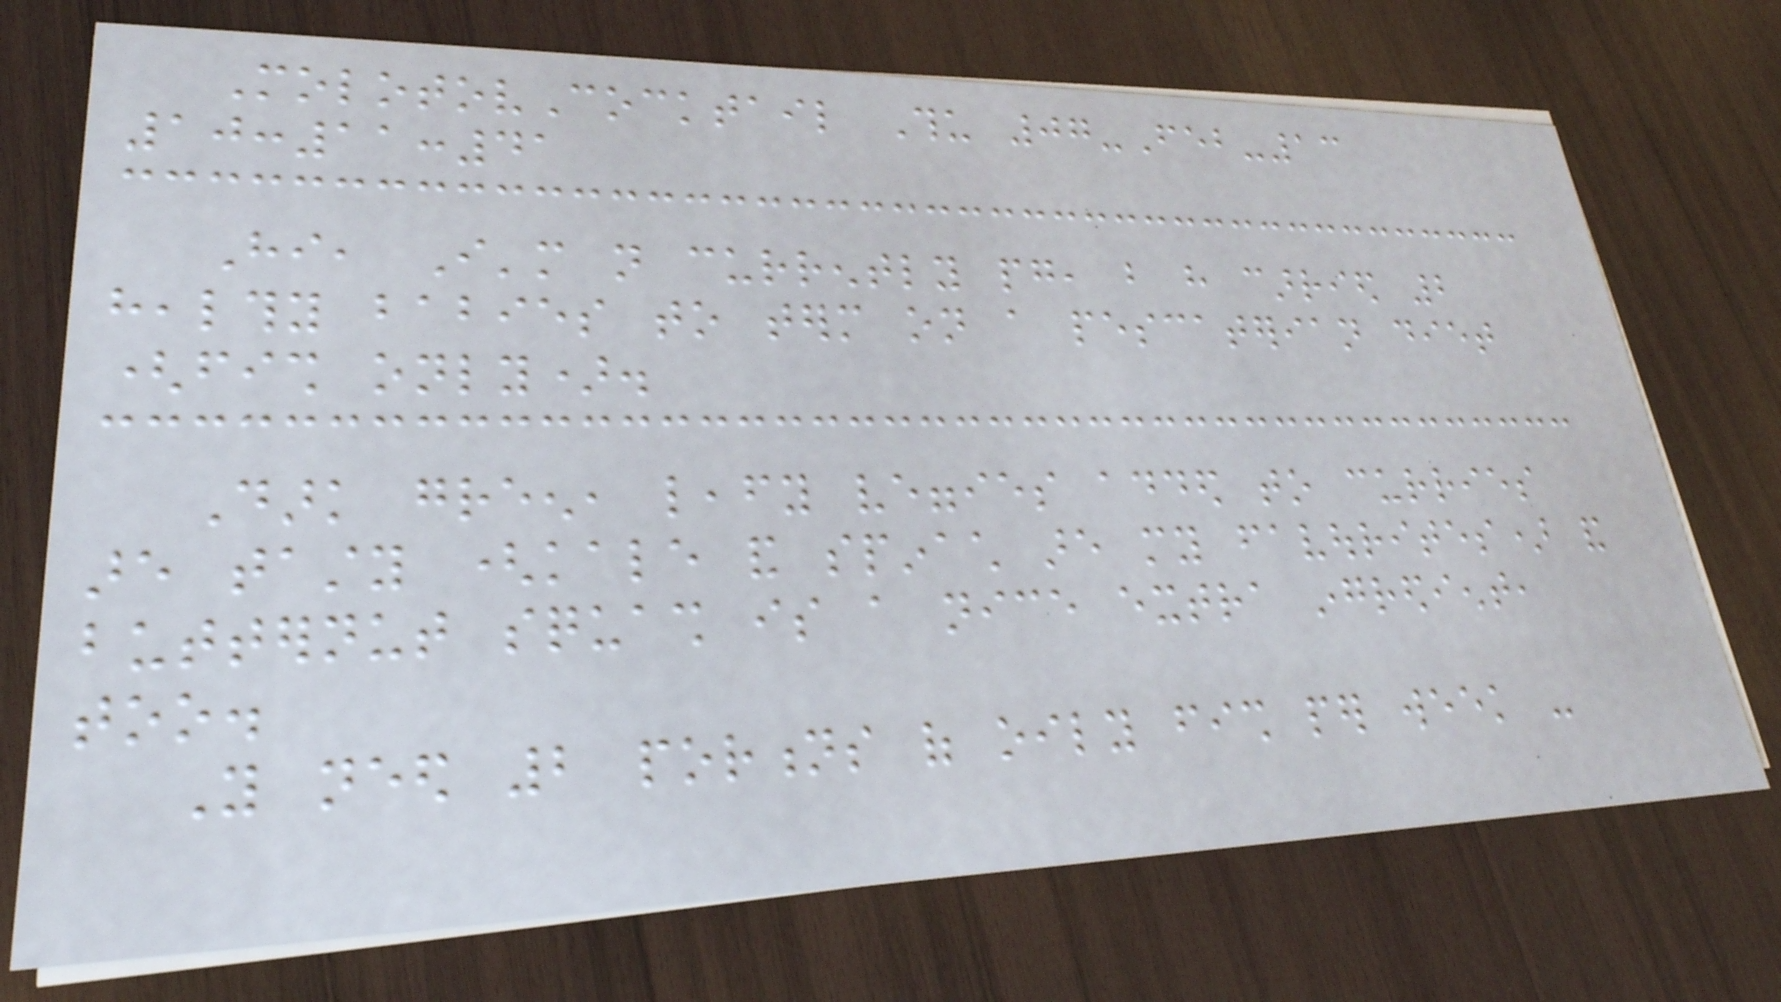MolotovCocktail Thu 07-Feb-13
10:11:41
Hi, I'm not currently pg, but have carried 2
healthy babies to term on a pescaterian diet
(fish only).
Dark green, leafy veggies added to curries
are tasty (kale and spinach are my favourites) and
butternut squash is a nice extra ingredient,
too.
You need 2 portions of oily fish per week -
